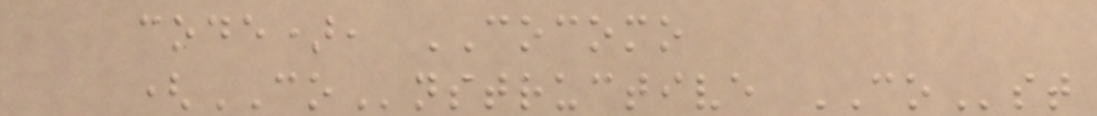code), COCOMO
(COnstructive COst
